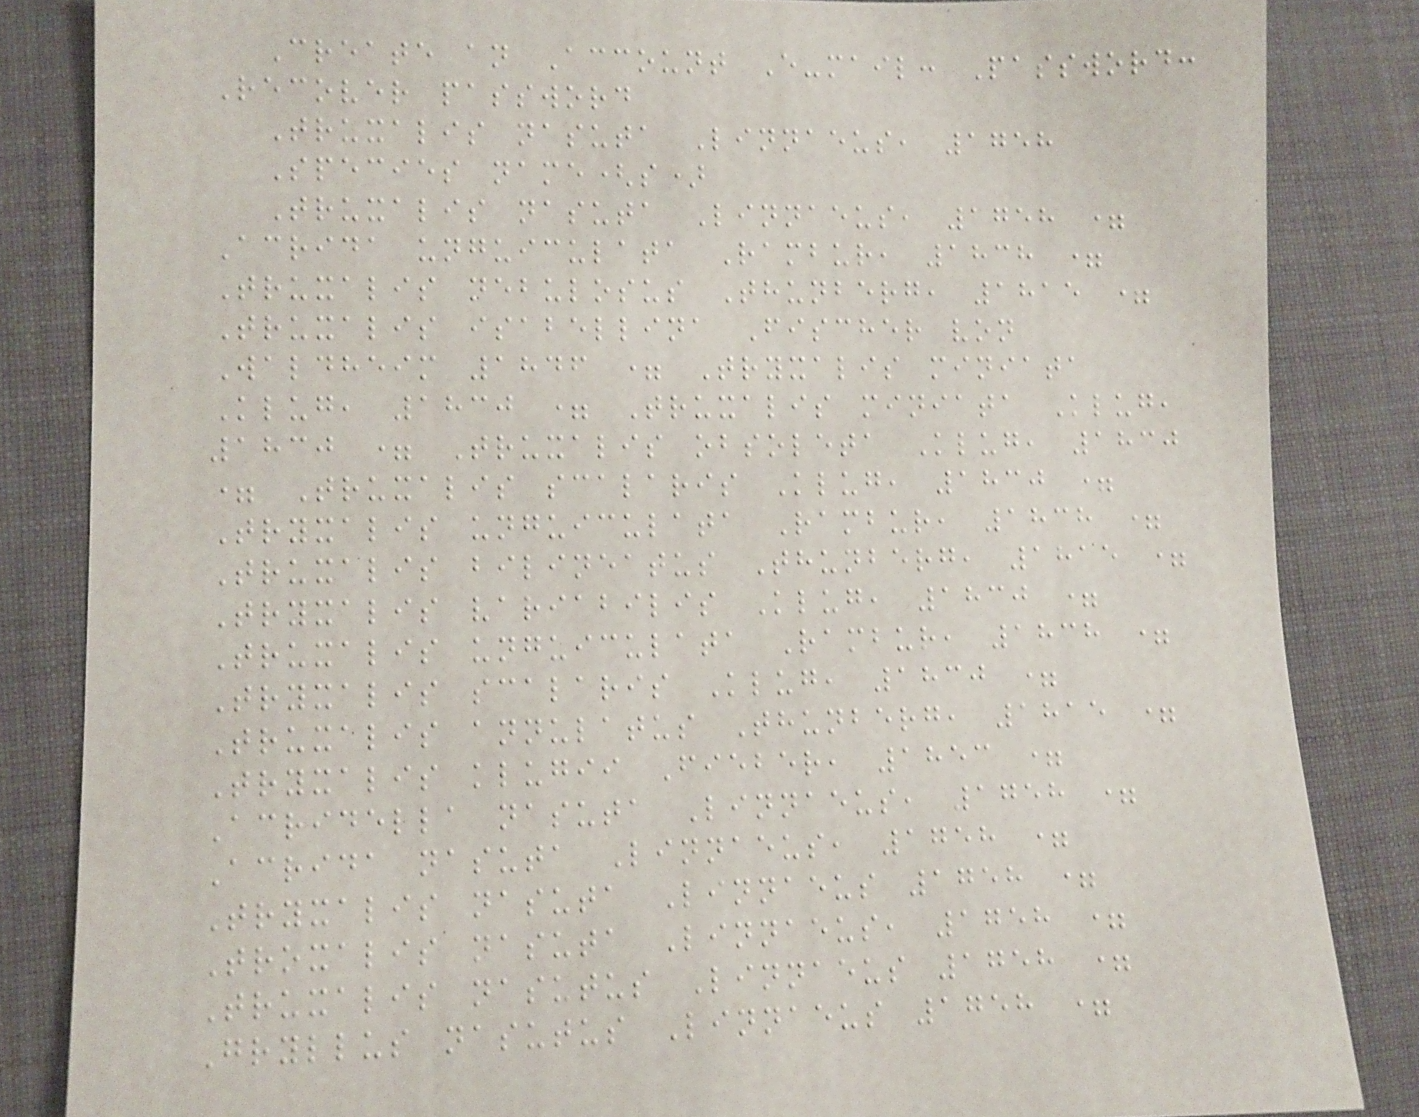Create an Account E-mail: Password:
Recover password
Truxalis nasuta Linnaeus, 1758
Species name(s)
Truxalis nasuta Linnaeus, 1758 =
Acrida unguiculata Rambur, 1838 =
Truxalis nebulosus Thunberg, 1815 =
Truxalis isabellina Fischer von
Waldheim 1846 = Tryxalis miniata
Klug, 1830 = Truxalis miniata Klug,
1830 = Truxalis obsoleta Klug, 1830
= Truxalis scalaris Klug, 1830 =
Tryxalis unguiculata Rambur, 1838 =
Truxalis bilineatus Thunberg, 1815 =
Tryxalis variabilis Klug, 1830 =
Truxalis unguiculata Rambur, 1838 =
Tryxalis scalaris Klug, 1830 =
Truxalis annulatus Thunberg, 1815 =
Tryxalis klugii Fieber, 1853 =
Acridella nasuta Linnaeus, 1758 =
Acrida nasuta Linnaeus, 1758 =
Tryxalis nasuta Linnaeus 1758 =
Troxalis nasuta Linnaeus, 1758 =
Truxalis nasutus Linnaeus 1758 =
Gryllus nasutus Linnaeus 1758 =
